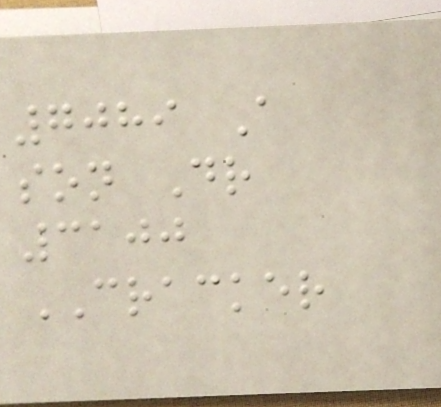7089 A
son Dr
3100
CRACKER
